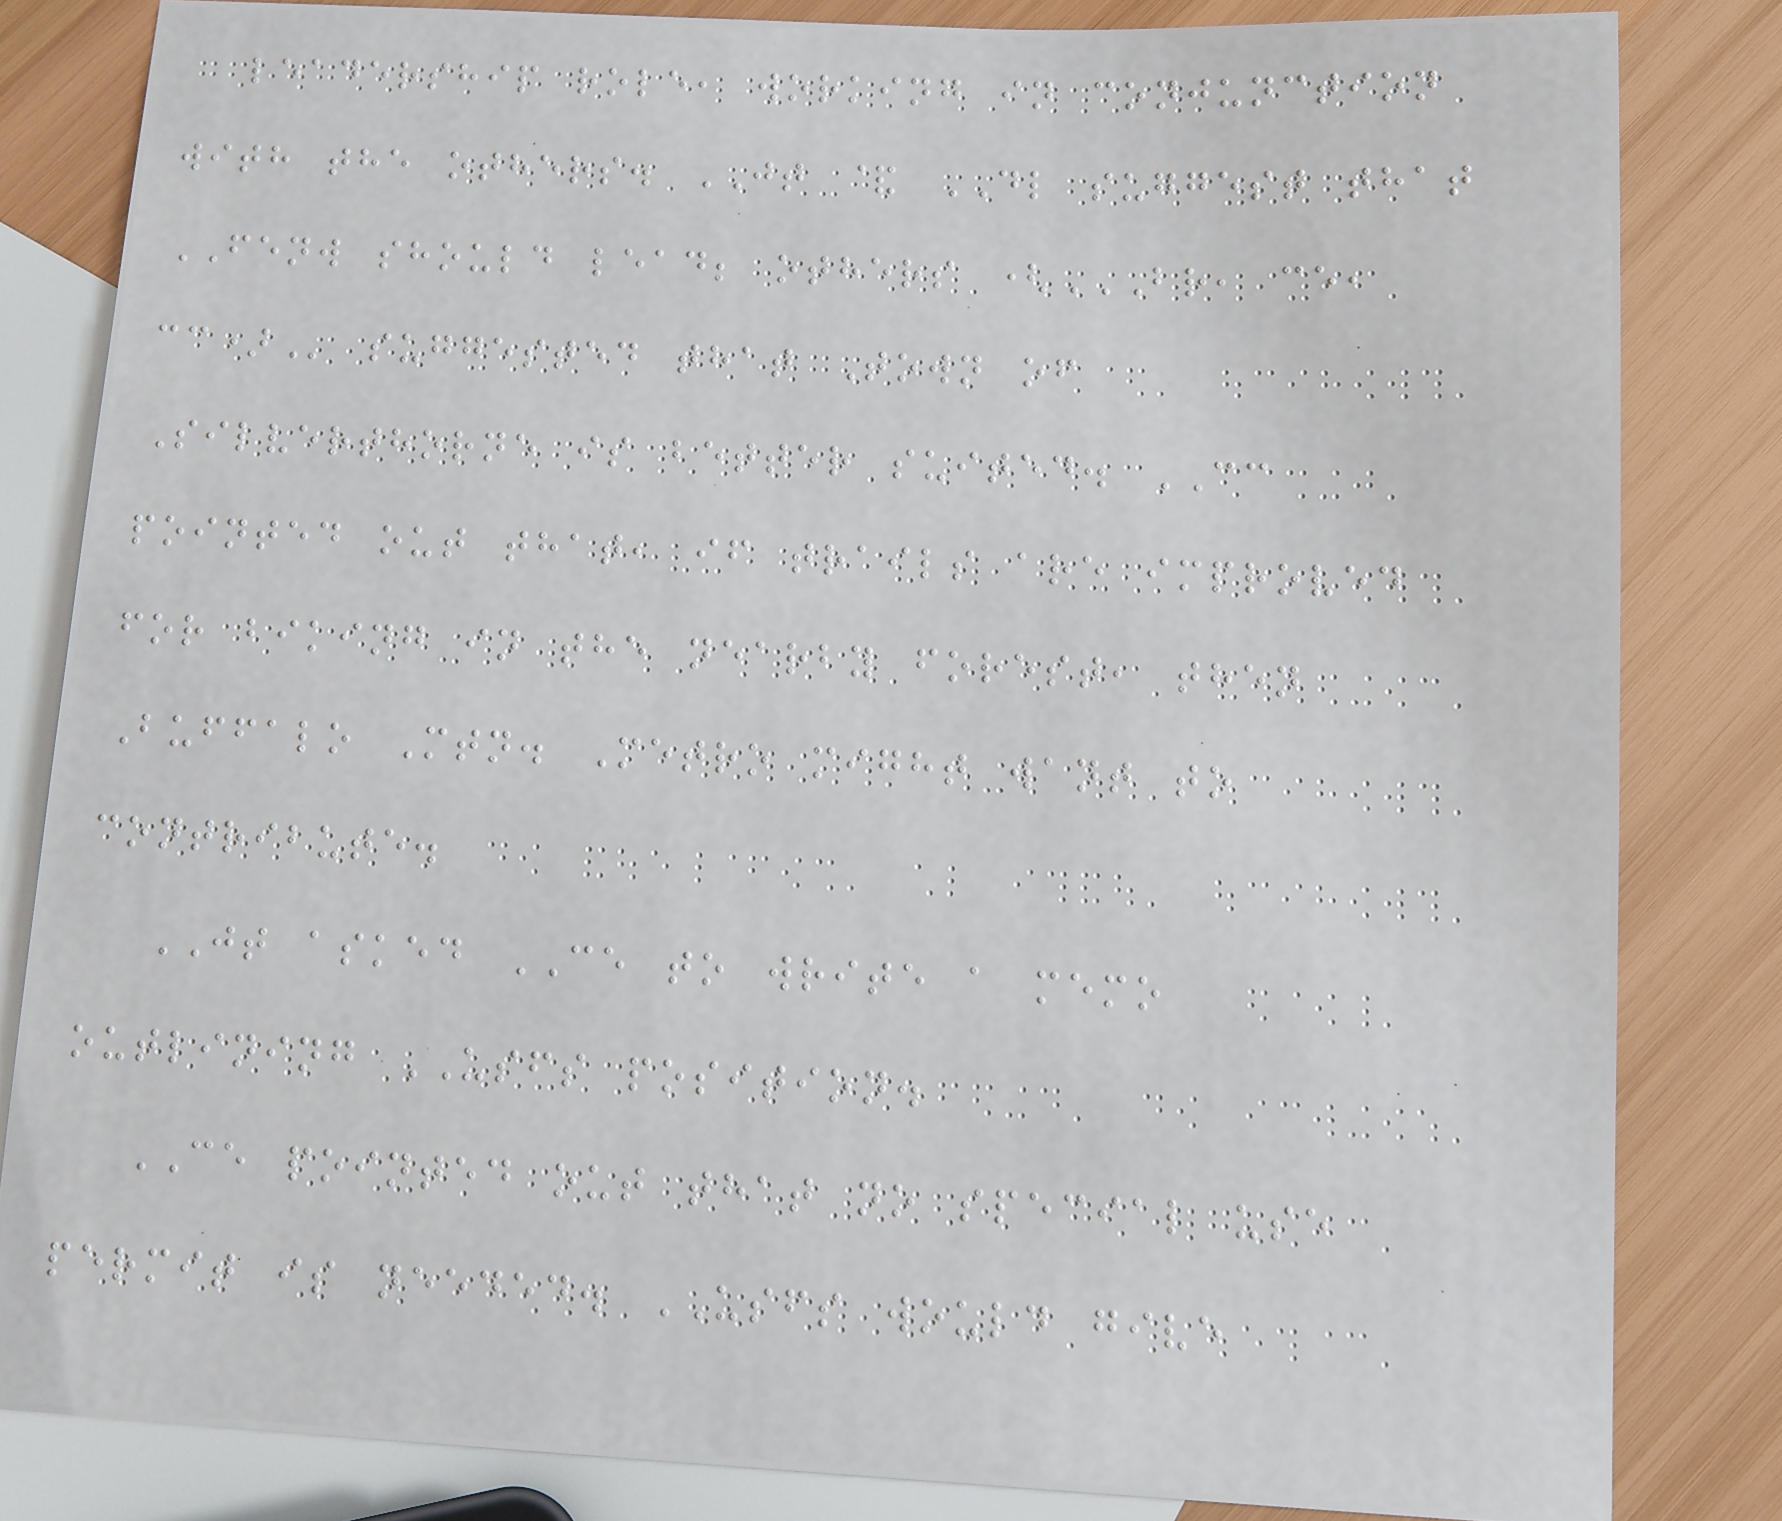leadership role, working in conjunction
with the others. JT & DL suggest that
FENW should lead; others (BR, CE,
CC) suggested that Town of
Silverthorne is better suited. CC
pointed out that, if trails are improved
for biking in the nearby forest, then
Buffalo Mtn. Metro might want to
contribute.
JT asked CE to write a memo
outlining USFS position.
CE pointed out that no special use
permit is needed. USFS would give
